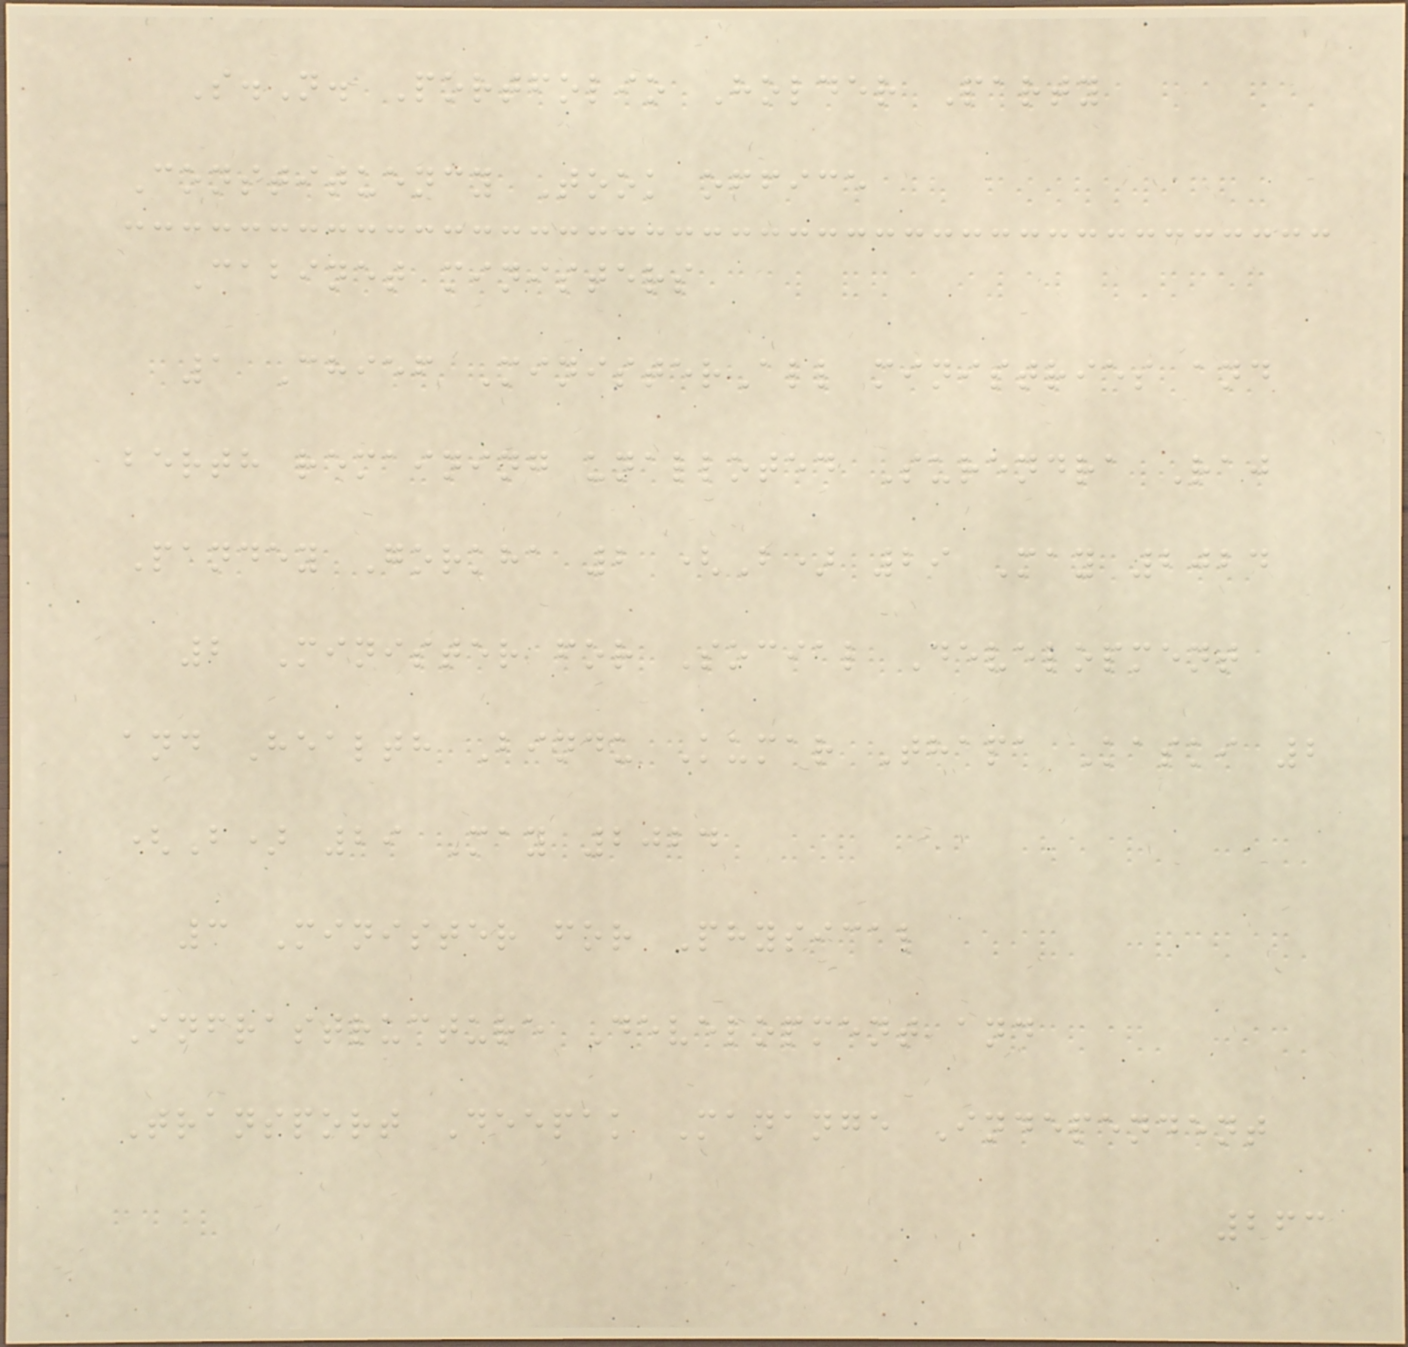S.N. Portfolio Holder Party
Constituency Took office
Cabinet ministers
1 Chief MinisterAll ministries and
berth remaining unalloted Surendra Raj
Pandey Gorkha 2 (B) 29 May 2024
2 Minister for Social Development
and Health Bindu Kumar Thapa Kaski 2
(B) 29 May 2024
3 Minister for Physical
Infrastructure Development and
Transport Deepak Manange Independent
263
